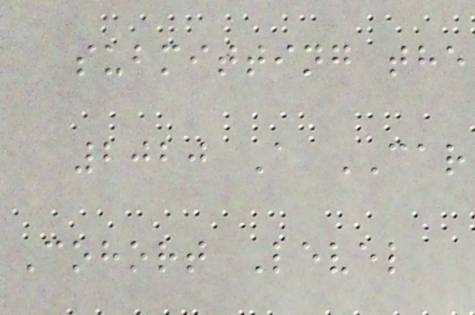submitting the
2020 A CAR
Cohort Level
